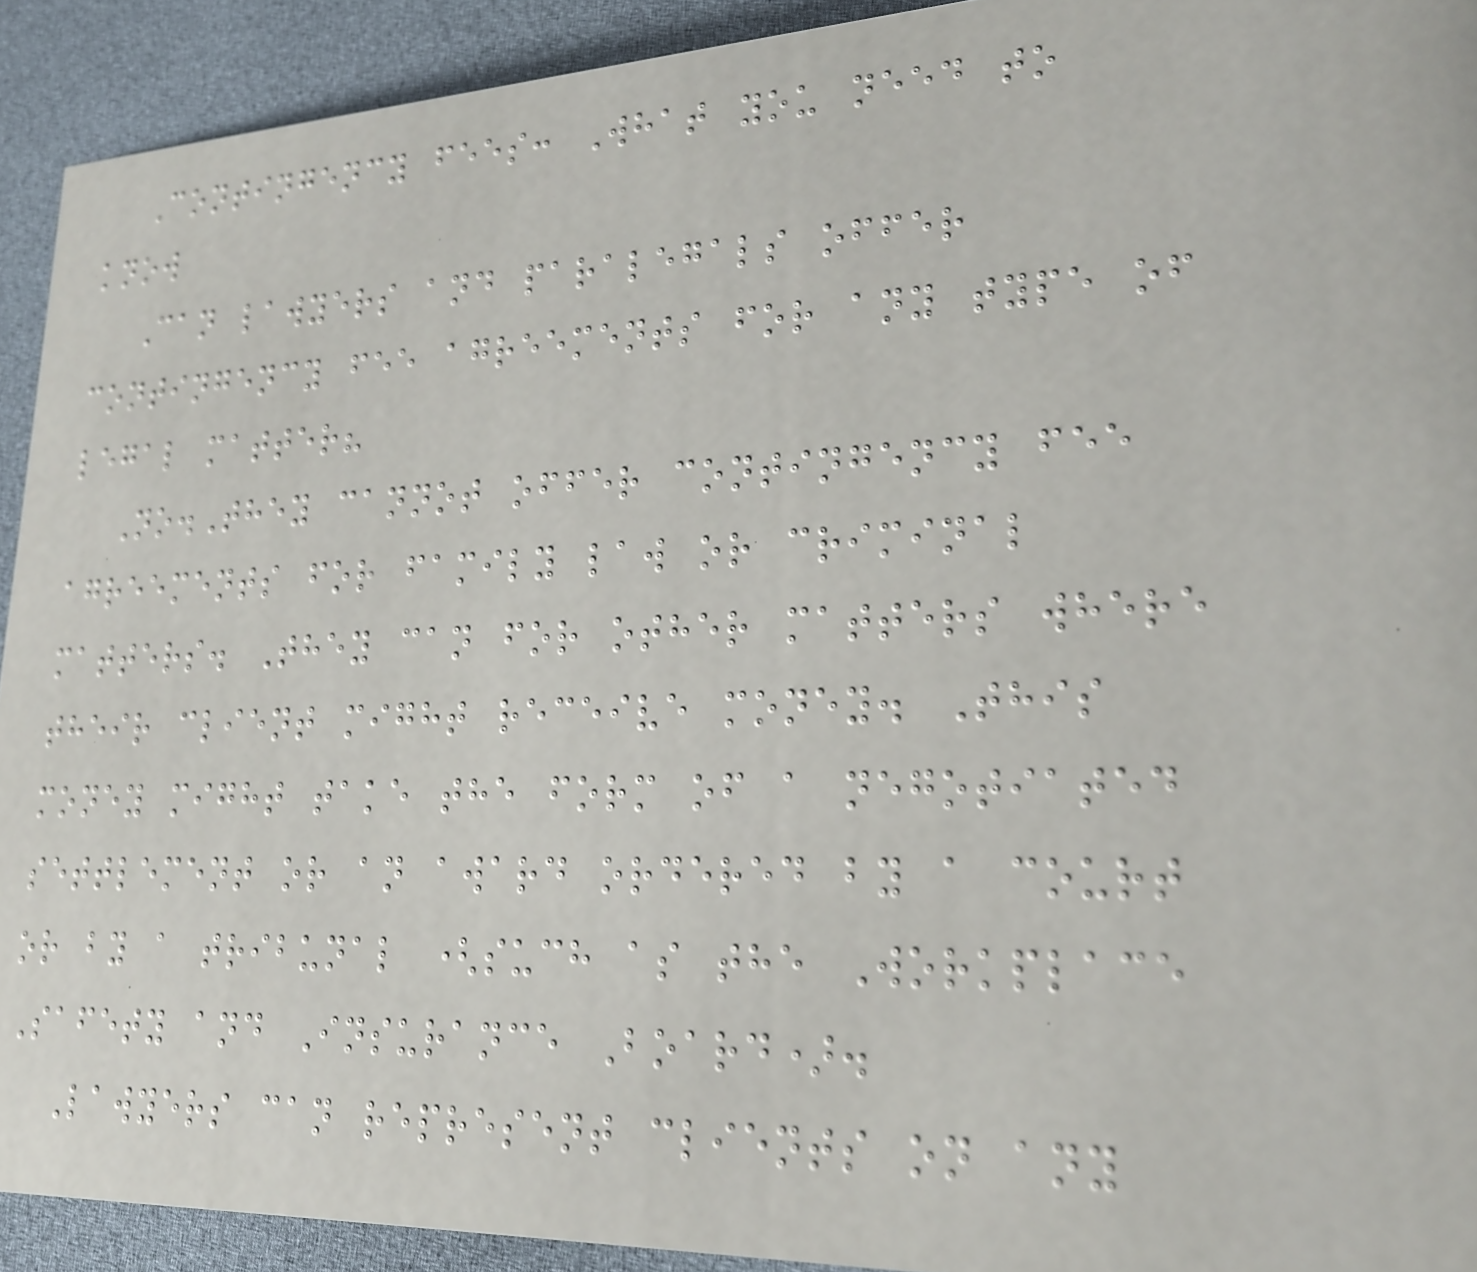Contingency fees: What you need to
know
Can lawyers and paralegals offer
contingency fee agreements for any type of
legal matter?
No.They cannot offer contingency fee
agreements for family law or criminal
matters. They can for other matters where
their client might receive money. This
money might take the form of a negotiated
settlement or an award ordered by a court
or by a tribunal (such as the Workplace
Safety and Insurance Board).
Lawyers can represent clients on any
